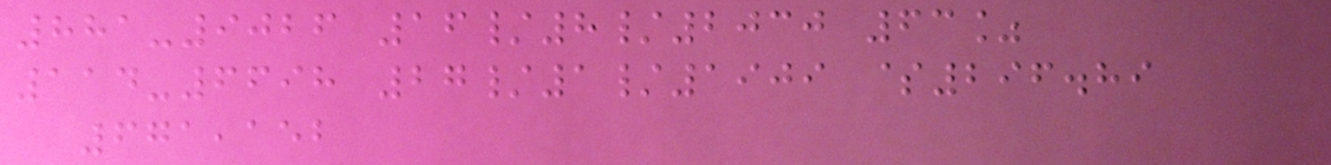881-9026 16/8/2030 63%
114-6698 27/1/1909 $296.89
671,152
